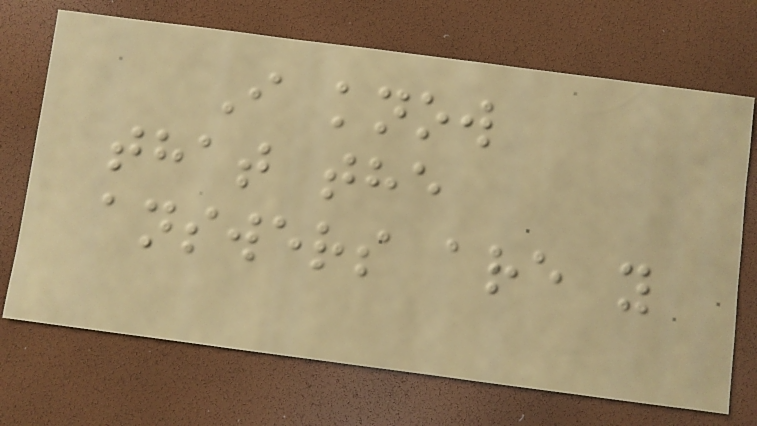I know
that the
answers are y
